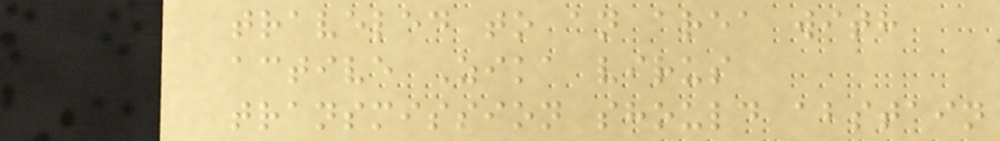traveled to an area with
active Zika virus
transmission should abstain
